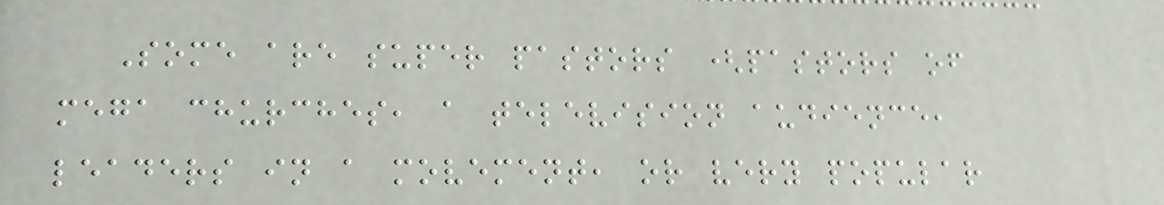Some are super pastors (pastors of
mega churches, a television audience,
leaders in a movement, or very popular
